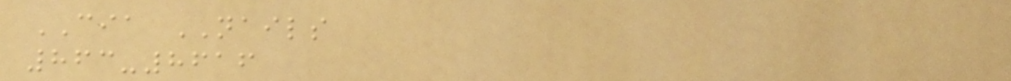CIA NAILS
863-8616
